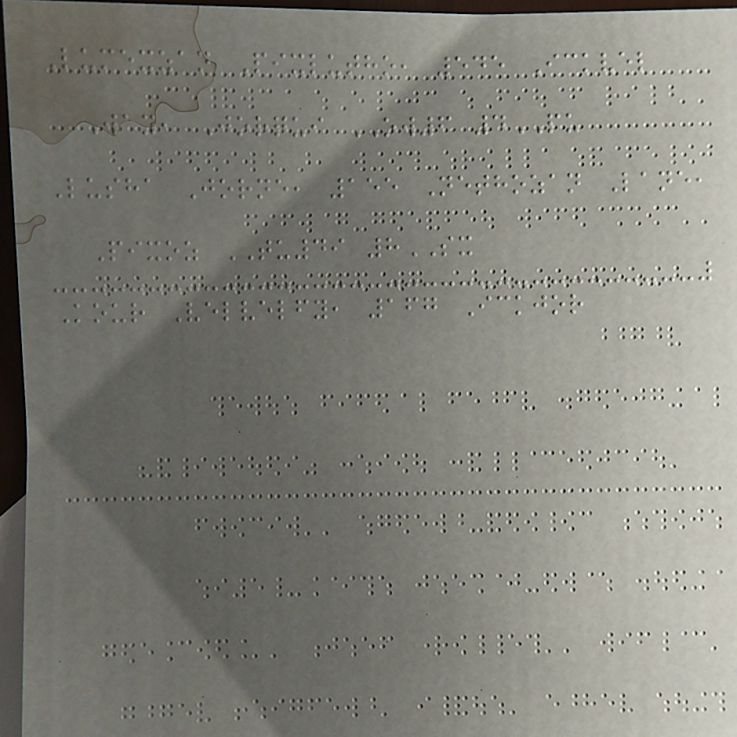Lumexzan Pixlutho, 545 Ickvel
Way, Jorqui OW6 4PU
Lusha Jorne, 155 Nethozan Lane,
Pixoz TU49 8SX
Kour Velvelfy, 167 Ickjor
